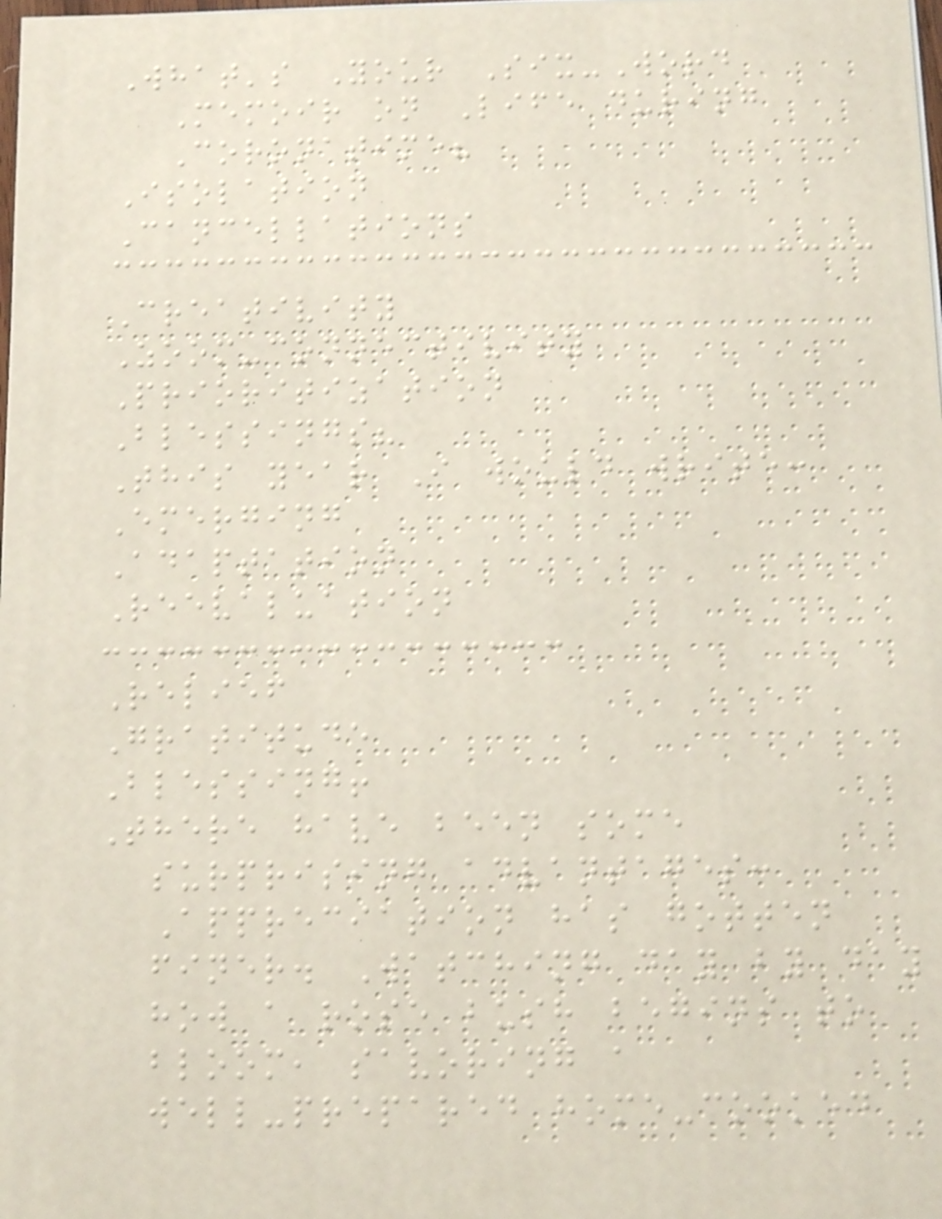What's Your Six-Word
Memoir on Life during
Coronatime?
Isolation
Cancellations
Creativity
Zoom-connectivity
Prioritization
Blessings?
This year I would write:
Emerging
Adaptation
Reevaluation
Relief
Gratitude
Blessing!
There have been some
surprising advantages:
Appreciation has gotten
finer. Watching day by day
how a rose bush begins to
bloom, savoring a
well-prepared home-cooked
